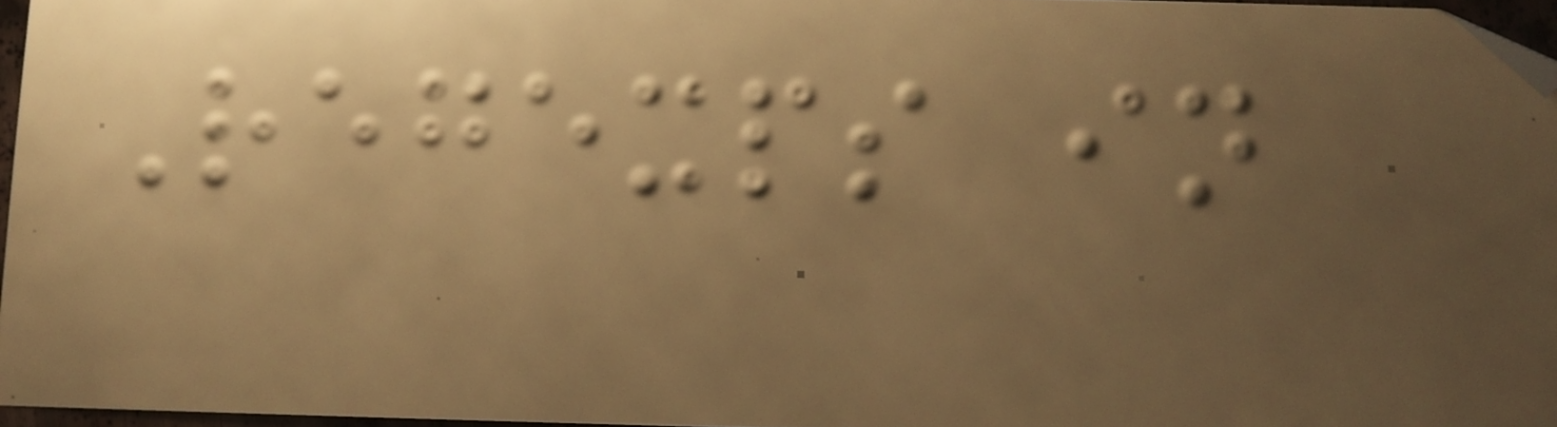Regexps in
